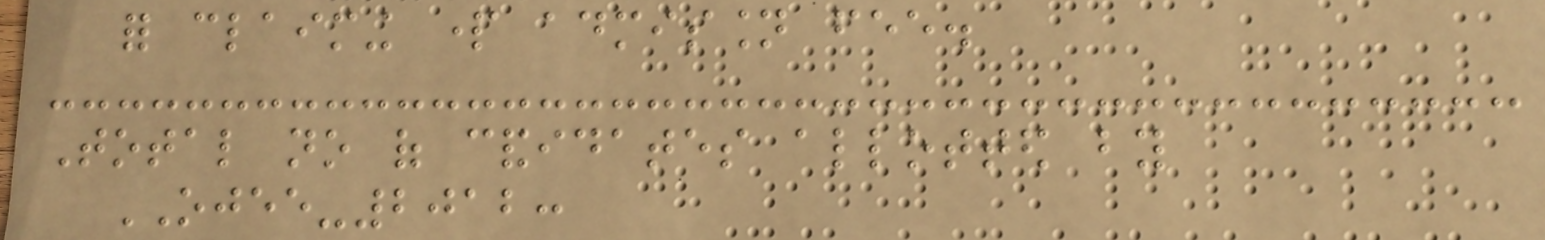for claiming part admission fee.
Total no of candidates allotted by
OJEE-2012:
